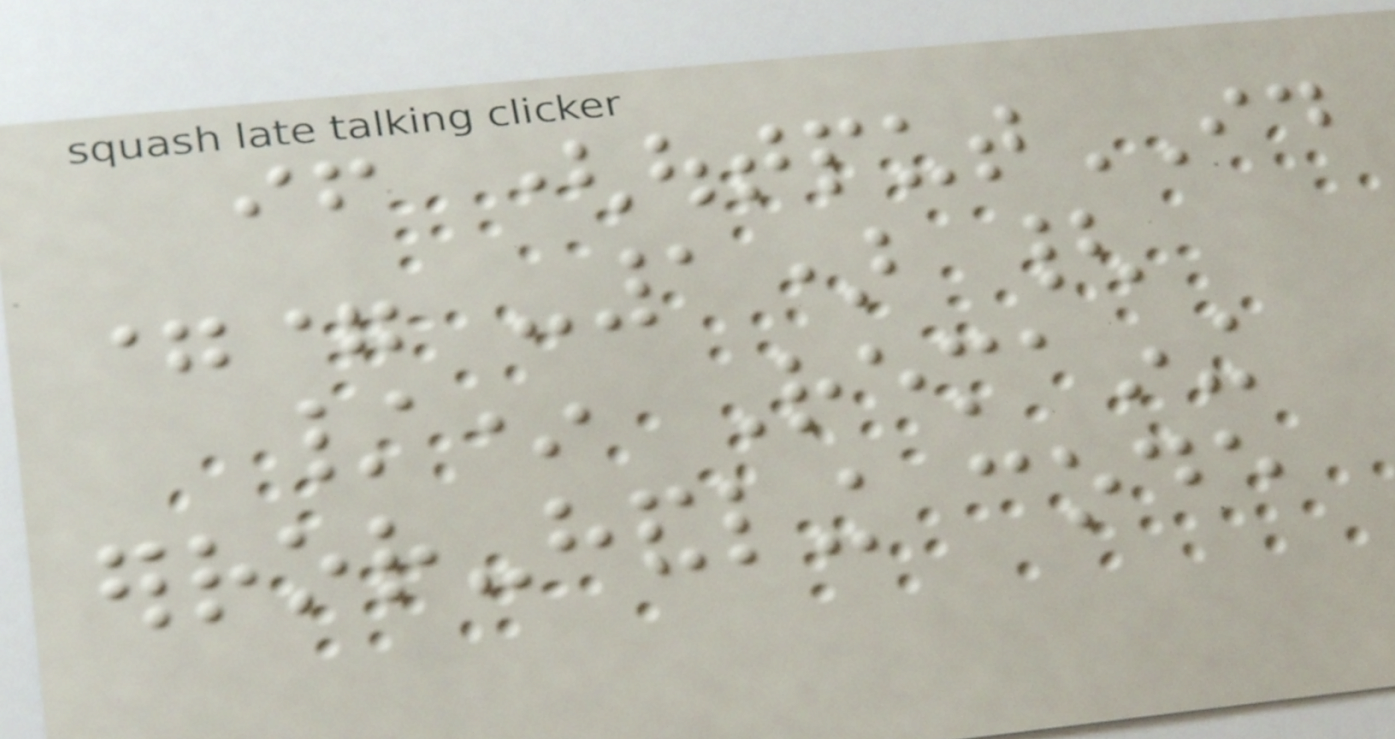if (outputID
== -1) {
/* Remaining
error-handling code
